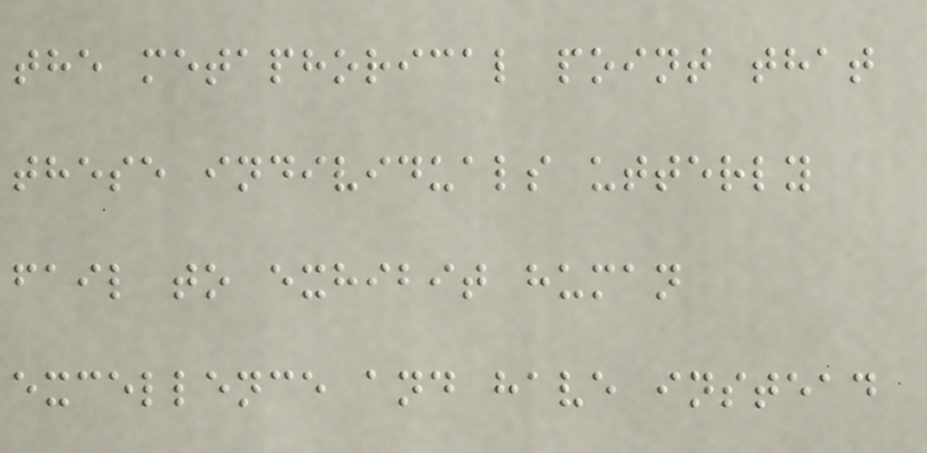the metaphorical point that
these individuals utterly
fail to exhibit human
excellence and have instead
